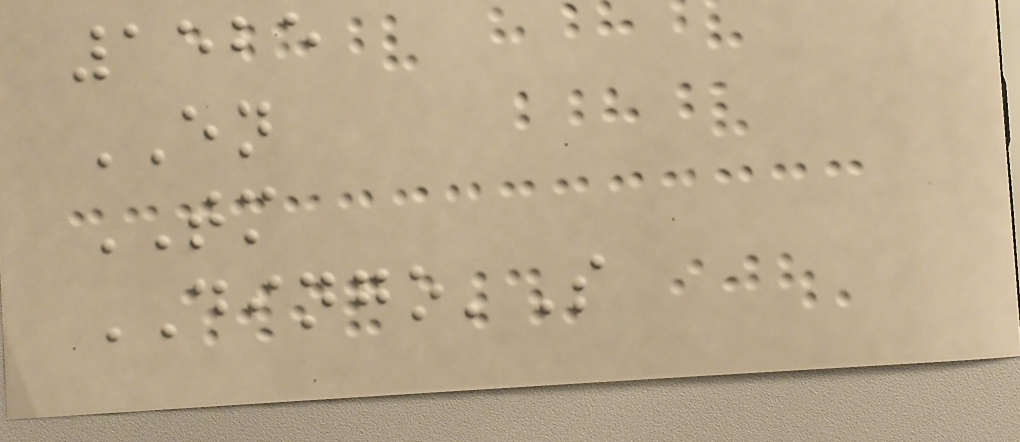1525
EN
TM
DINGO'S
